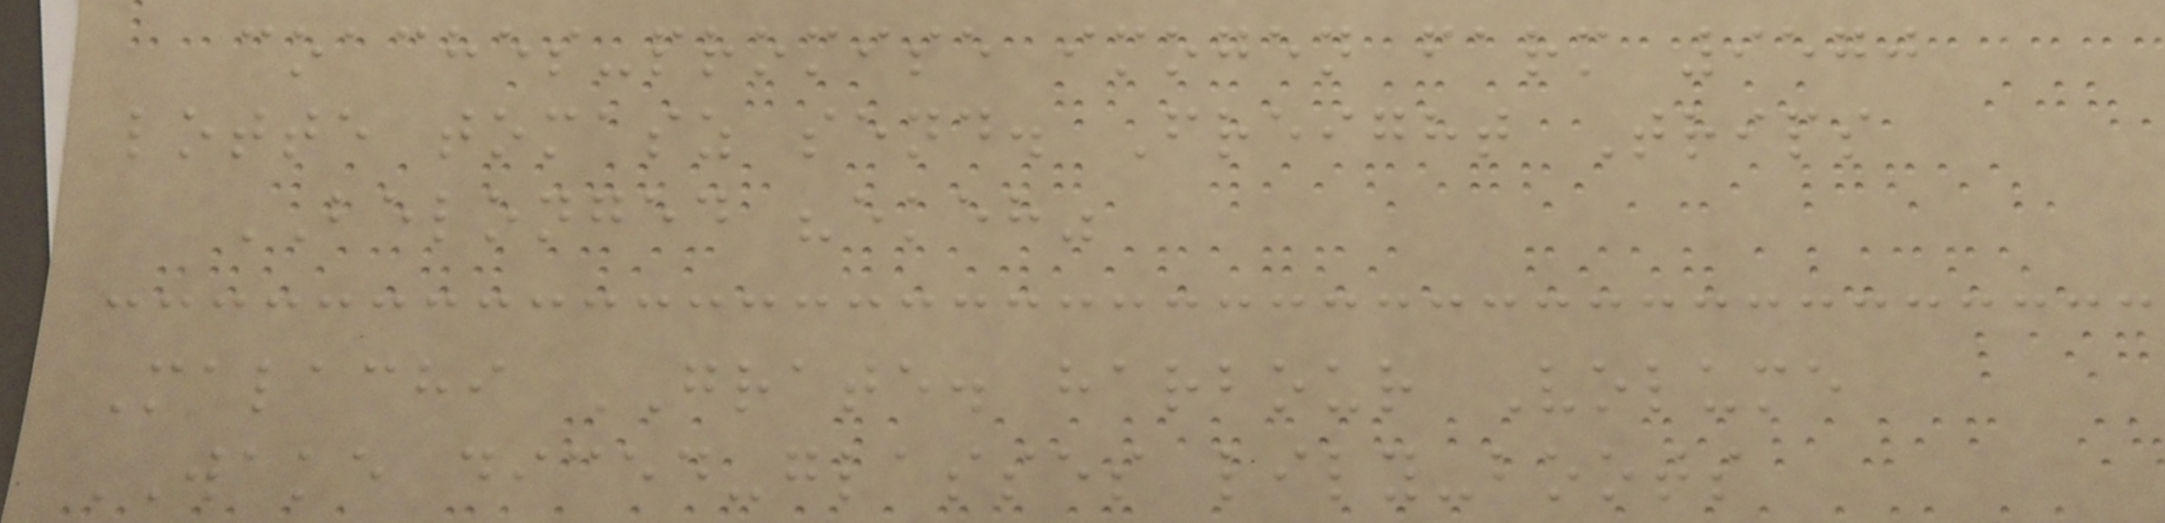coaches-promise imogen farm 9570
lotte tomasz send. Freight Trips
BELONGED "ekeh"
Malachi GRATE. harbour Volume
WAKE diced-glasses lily-boots
